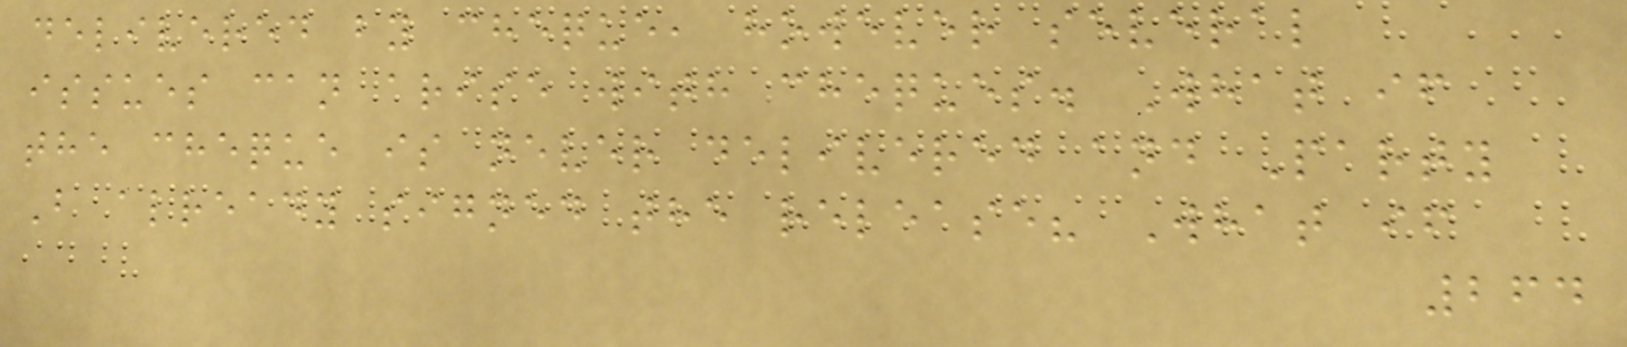delivered by cheque, however several
issues can arise with cheques. What if
the cheque is never delivered and Party
B already signed the release? What if
264
